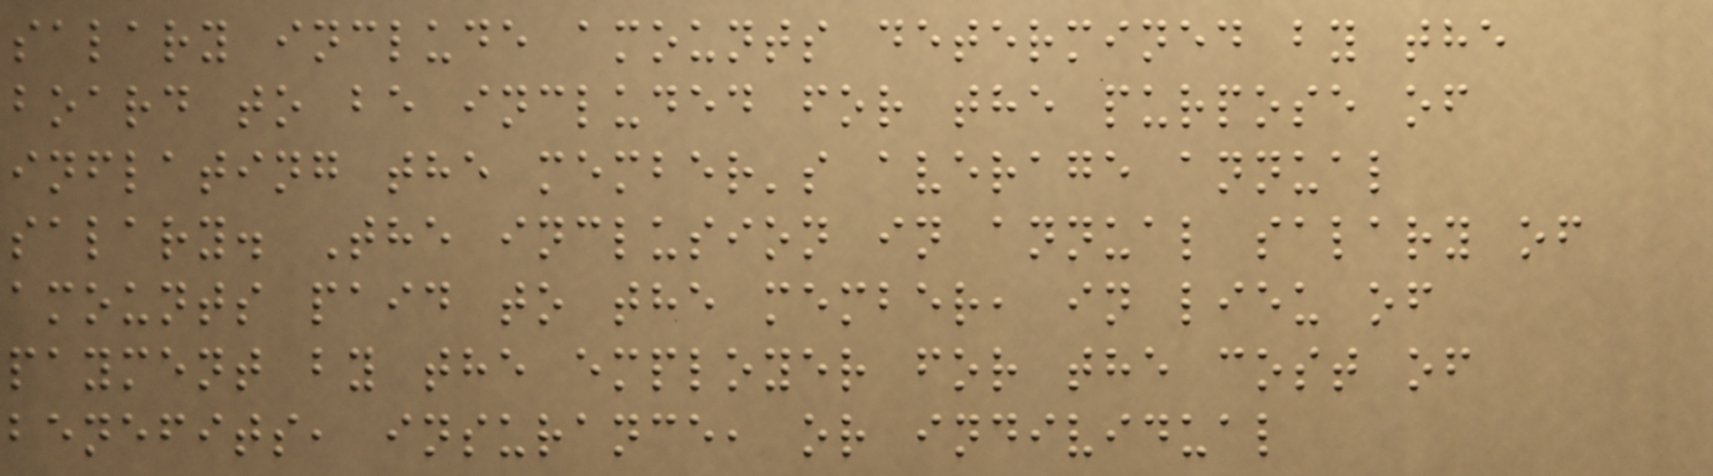salary include amounts determined by the
board to be included for the purpose of
inflating the member's average annual
salary. The inclusion in annual salary of
amounts paid to the member, in lieu of
payment by the employer for the cost of
benefits, insurance, or individual
